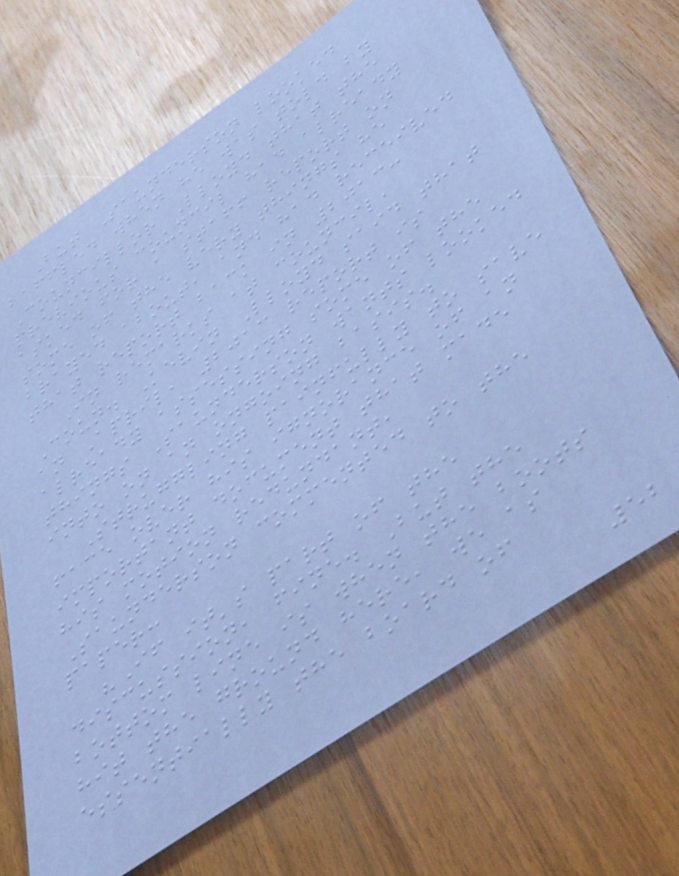But Saunderson looked
baffled when he was told by
Councillor Lloyd that the
previous council had already
asked for a staff report on
some of the very things he
brayed about, and had received
that report back in 2013:
In remarks at council,
Coun. Kevin Lloyd said that
an April, 2013 report is
already assessing some of the
things Saunderson wants looked
into on an ongoing basis.
Struggling painfully to save
face over his ignorance of an
important document that made
his motion redundant,
Saunderson commented to the
paper:
"If it's part of the
discussion, fine. But the
bottom line is when the boots
hit the ground here, we as
essentially the board of
52
